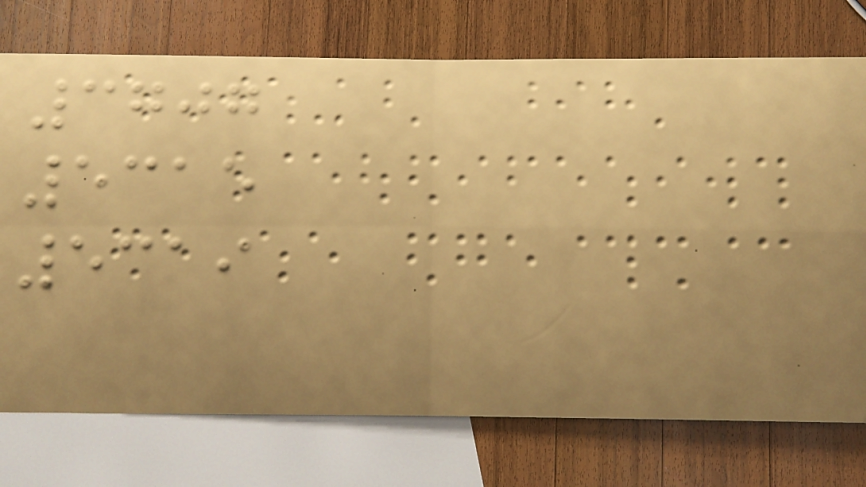3707
5315
5319
